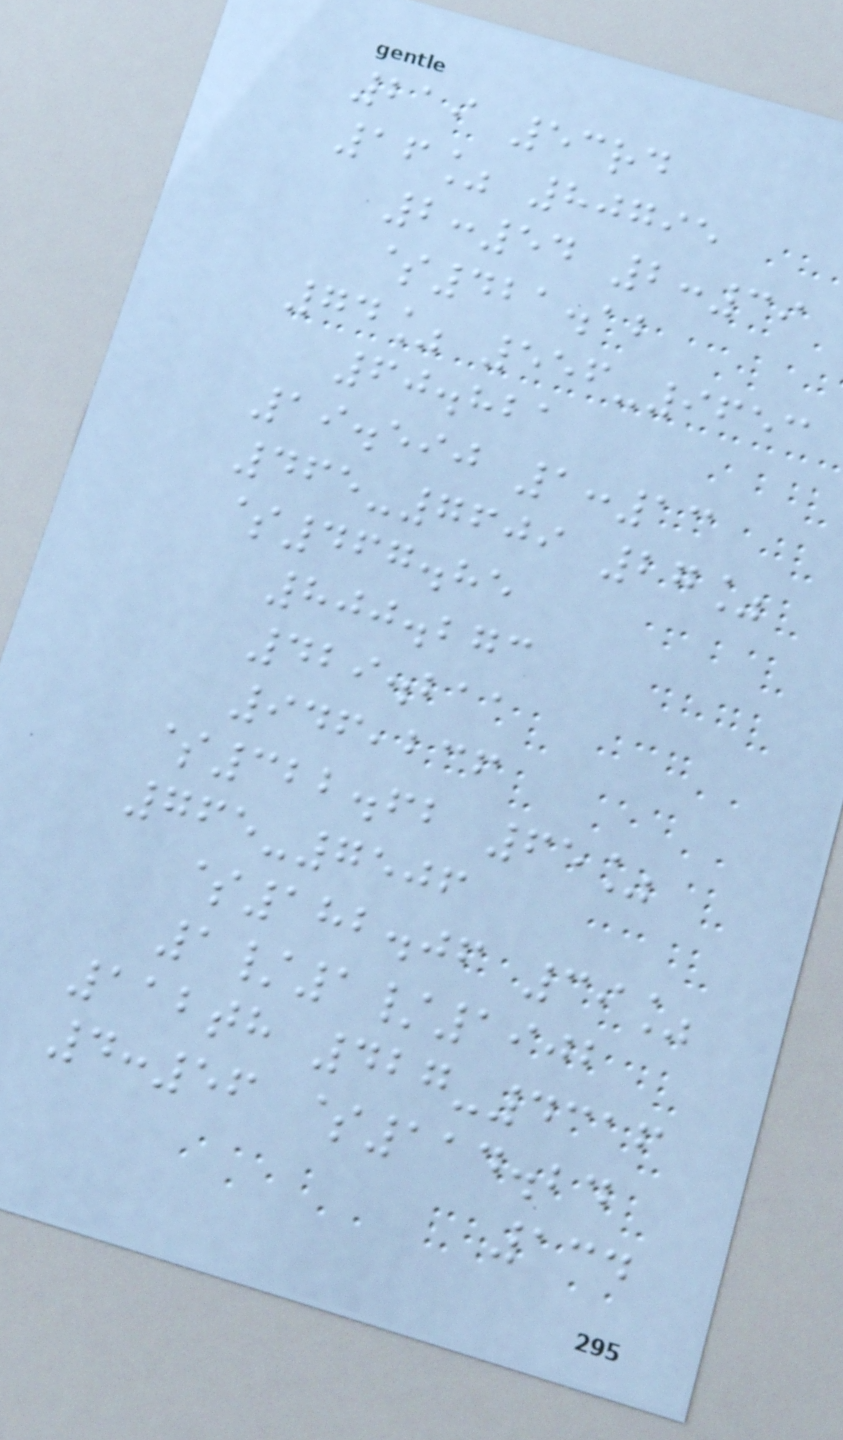219 53rd
16% 80795
2:54 2:39
$421.12
74% 556-9653
60.821
19.590 1:13
465-7609 27%
$467.85
800.273
429.211
946,236
$322.62 65%
765-7506
$182.06 39%
1/1/1902
112th 427-4316
4:56 $114.24
134
